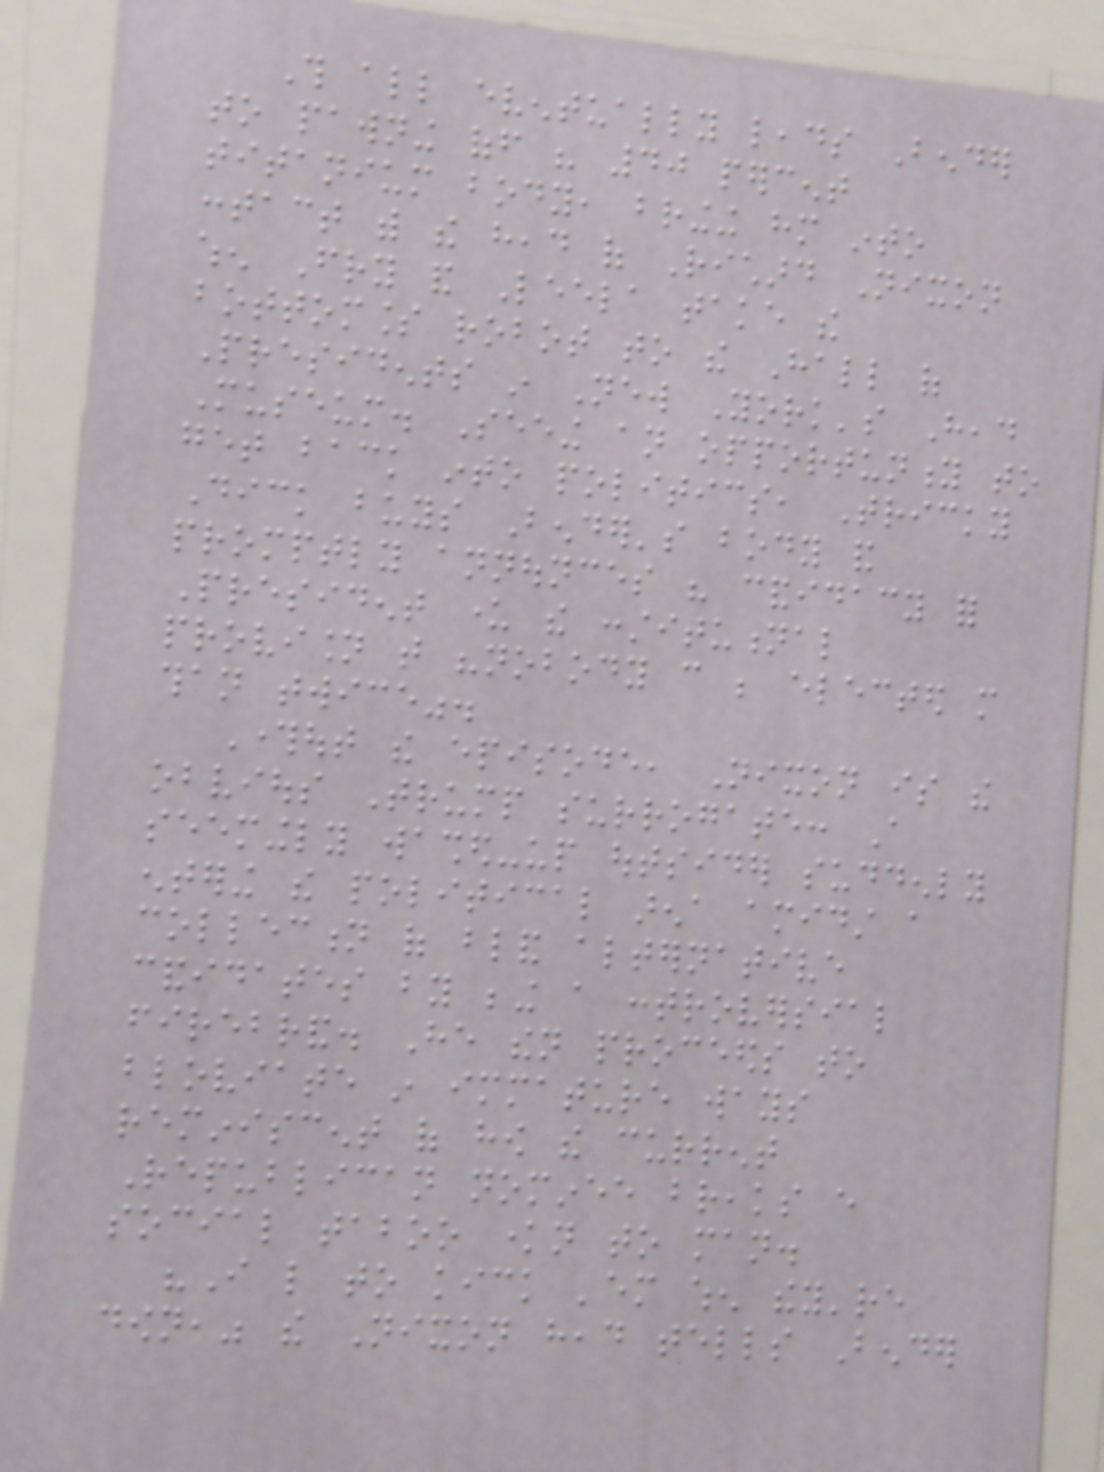This all eventually leads Bender
to pawning off his 40 percent
titanium body, bringing him into
contact with the head of Richard Nixon
when Fry and Leela take the
bottomless robot to the Hall of
Presidents in New York's Head
Museum. Seeing an opportunity to
get back into politics, Tricky
Dick buys Bender's body and
promptly announces his candidacy for
President under the constitutional
provision that "nobody can be elected more
than twice".
Throughout the episode, Nixon is the
obvious Trump surrogate: A
seemingly washed-up outsider suddenly
entering the political arena amidst a
collection of bland alternative
candidates by being a controversial
firebrand. He then proceeds to
bloviate in immature ways
reminiscent of how the current
Republican nominee breaks every
social taboo known to man.
"I like to kick 'em when they're
down," the Nixon head tells Bender
